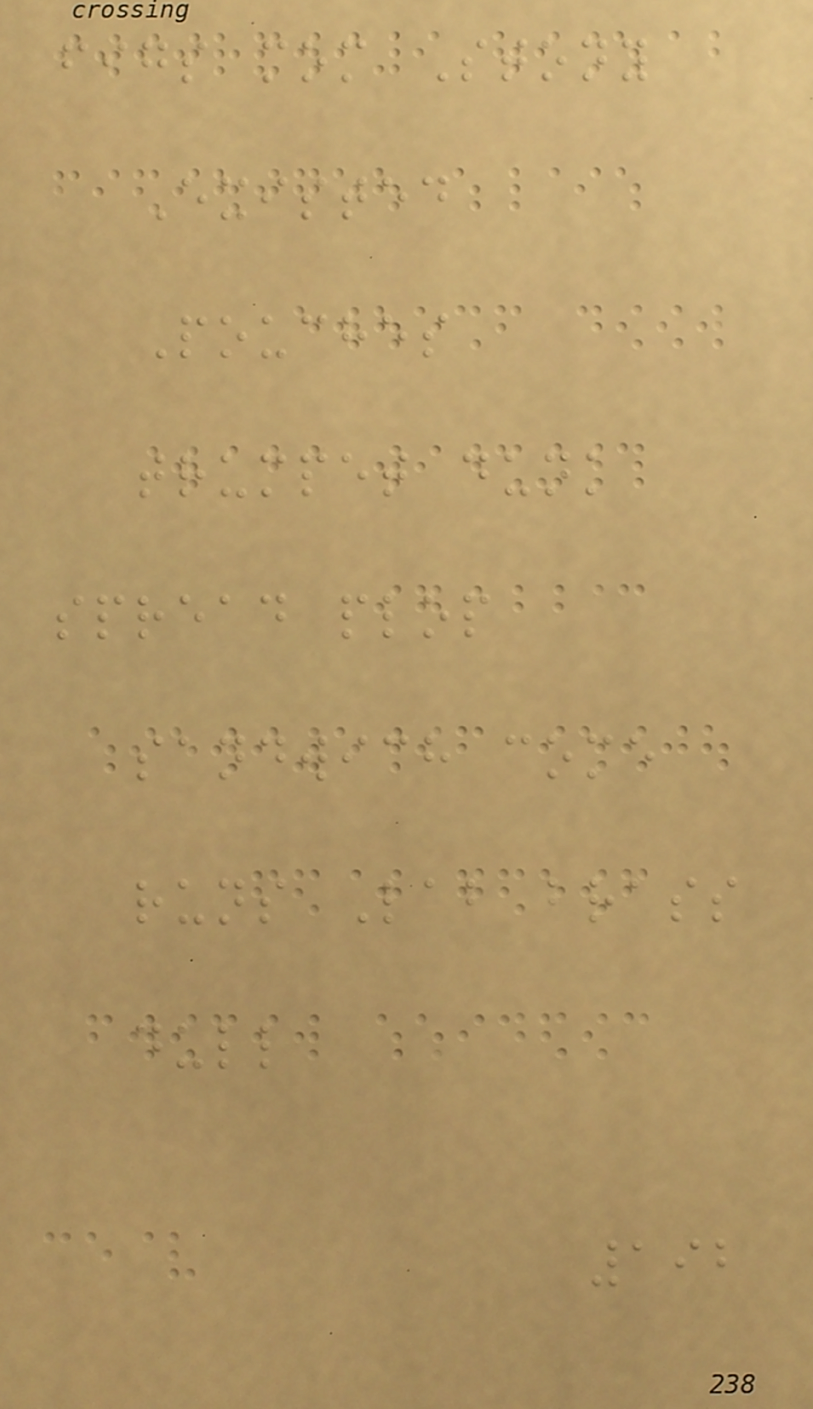figs mom Stony
Existed
Pouches
trumpet dunk
spread plop
sandwich come
runs Lab brass
dull
192
